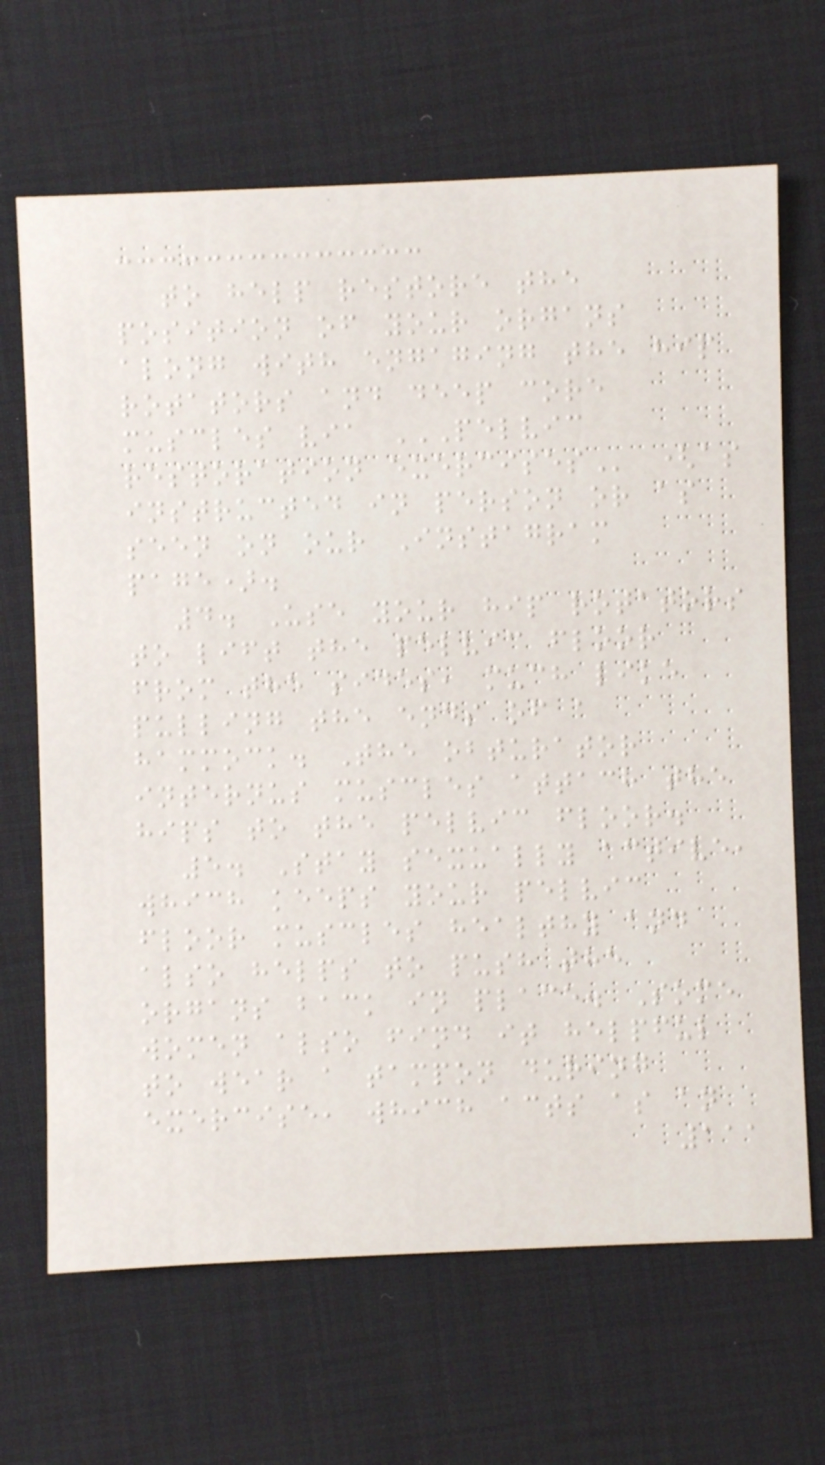to help restore the
position of your organs
along with engaging the hip
rotators and deep core
muscles via PELVIC
RESTORATION EXERCISES (as
instructed in person or as
seen on our Instagram
page).
4. Use your hip rotators
to lift the pelvic floor
from the sides, much like
pulling the ends of a
hammock. The obturator
internus muscles attach the
hips to the pelvic floor.
5. Stay sexually active,
which keeps your pelvic
floor muscles healthy and
also helps to push the
organs back in place. Some
women also find it helpful
to wear a tampon during
exercise, which acts as an
111
